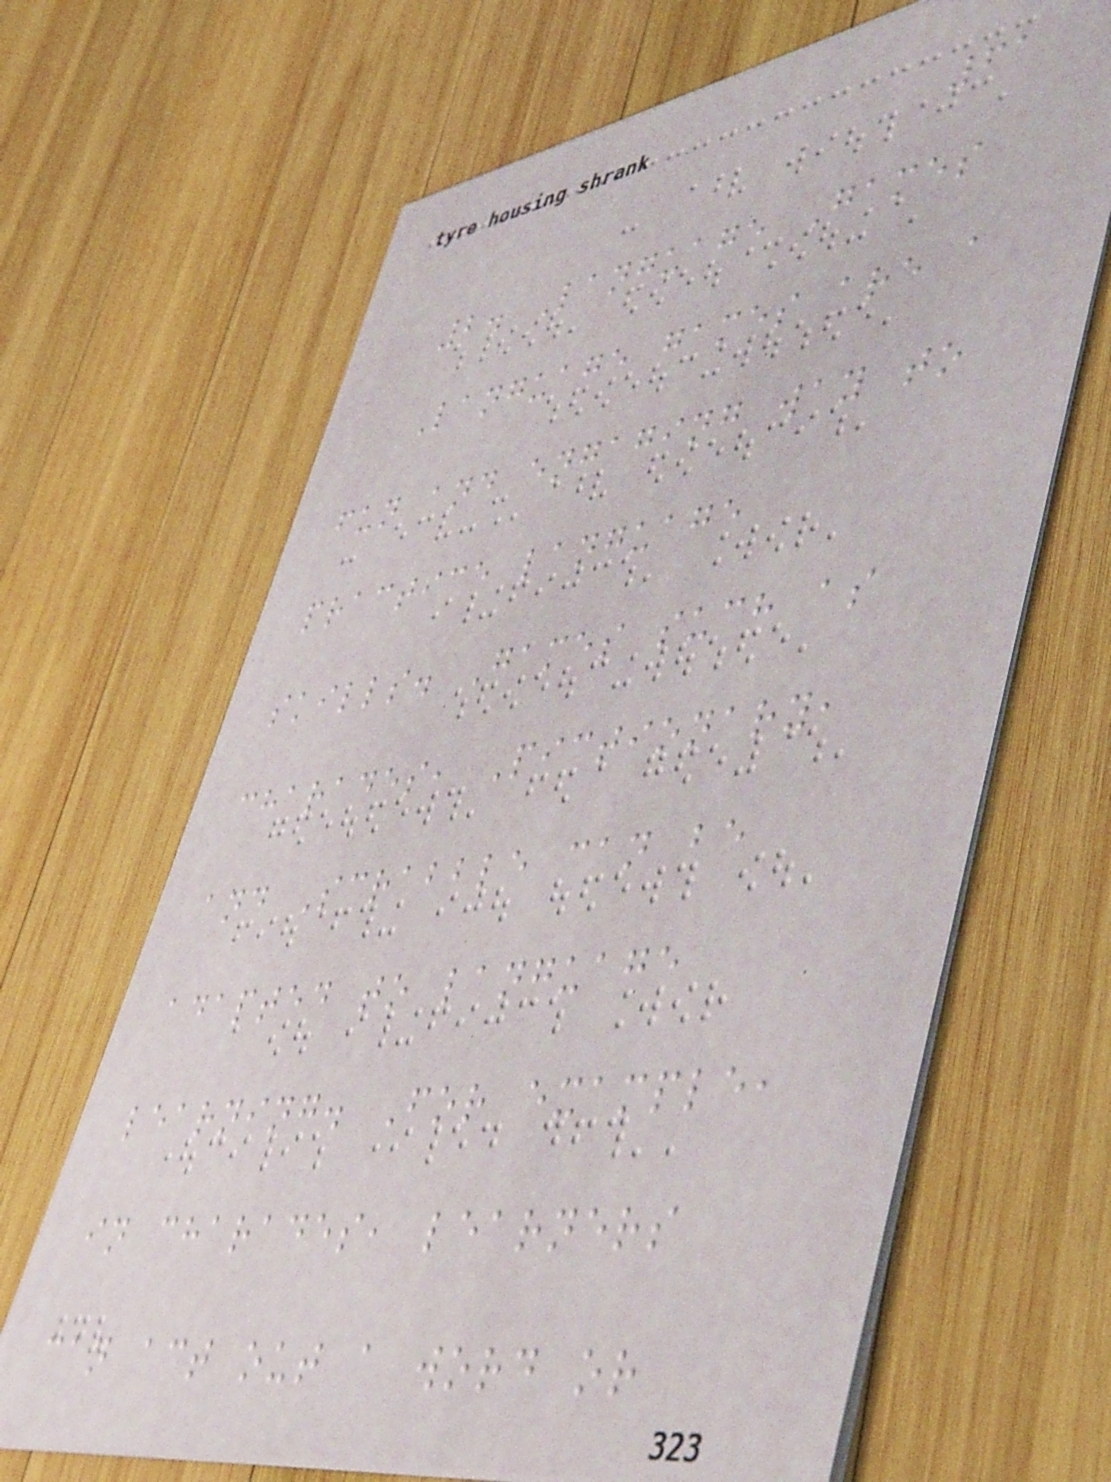61
2. Language Games
Language games are a
fun and engaging way to
practice language
skills. Games such as
charades, Pictionary,
and Scrabble can be
adapted to language
learning. For example,
in charades, learners
can act out a word or
